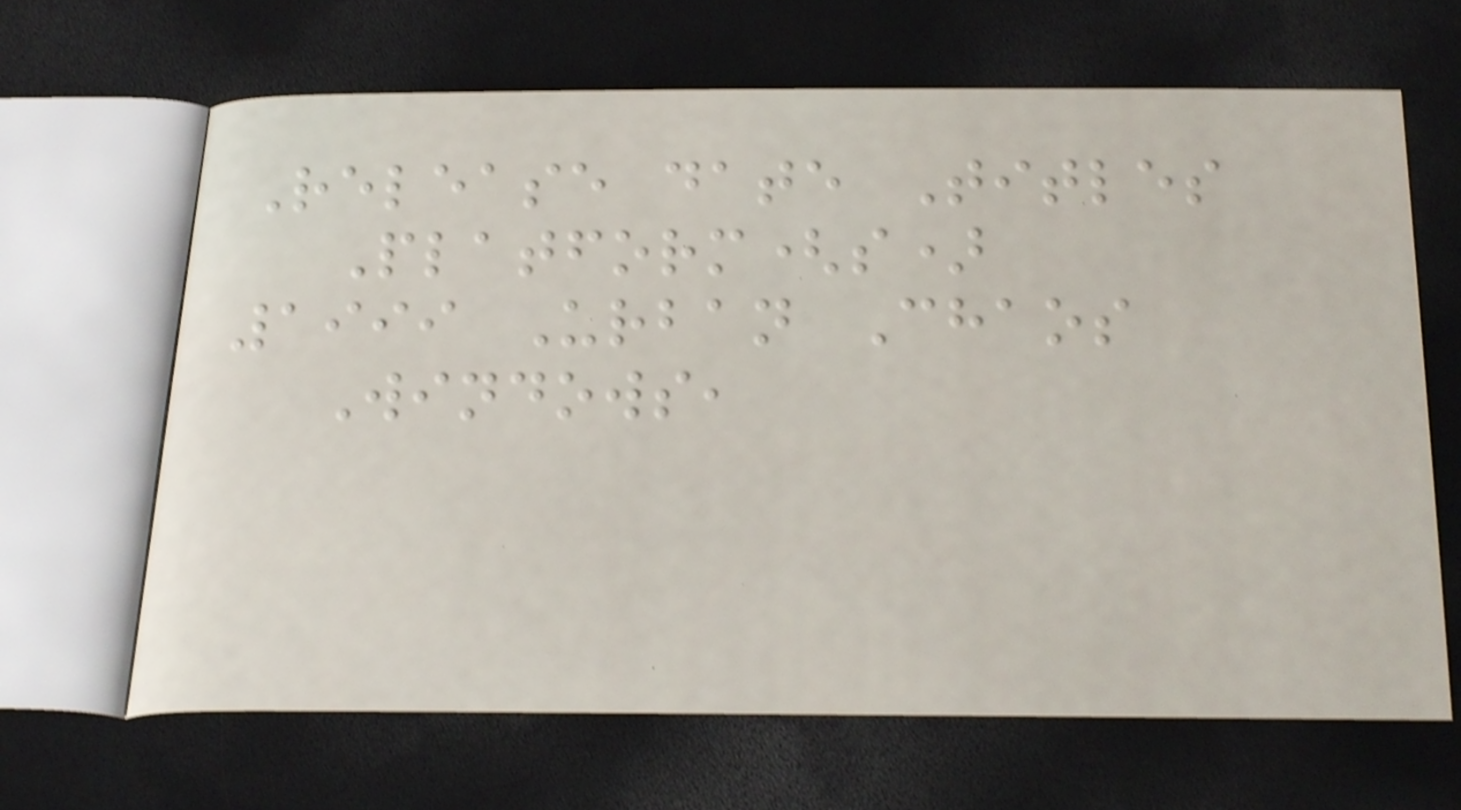Release date Titles
Platform(s)
1999 Urban Chaos
Windows,
